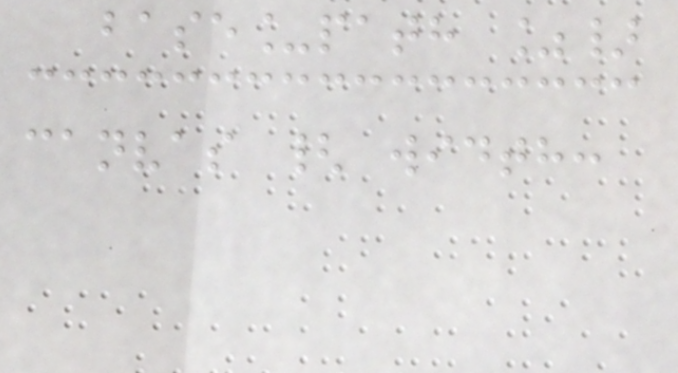base_path %}
canvas { width:
